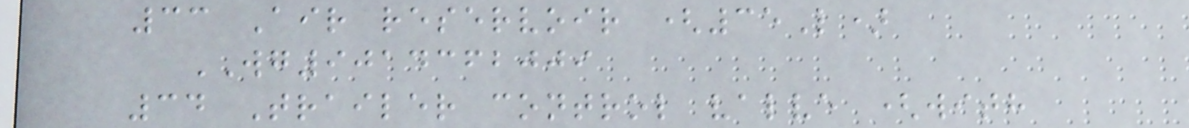33 Air reservoir (35L)
WG9014362009
34 Trailer control valve (with
